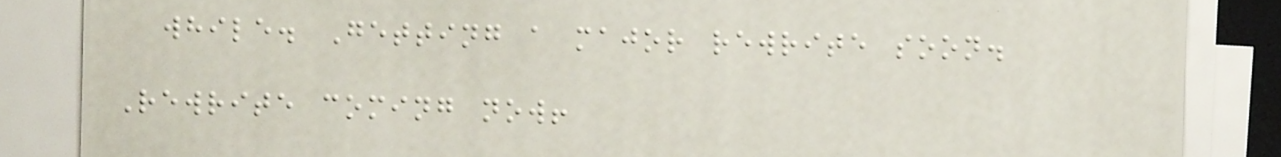while. Getting a major rewrite soon.
Rewrite coming now!
